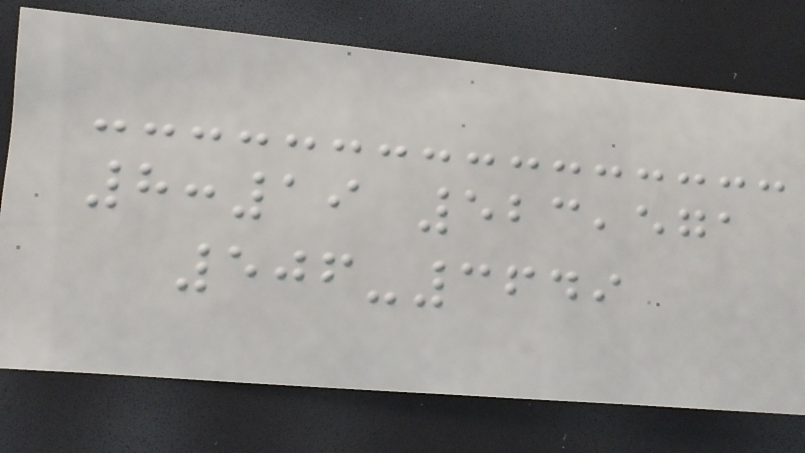8:19 523,571
506-3649
